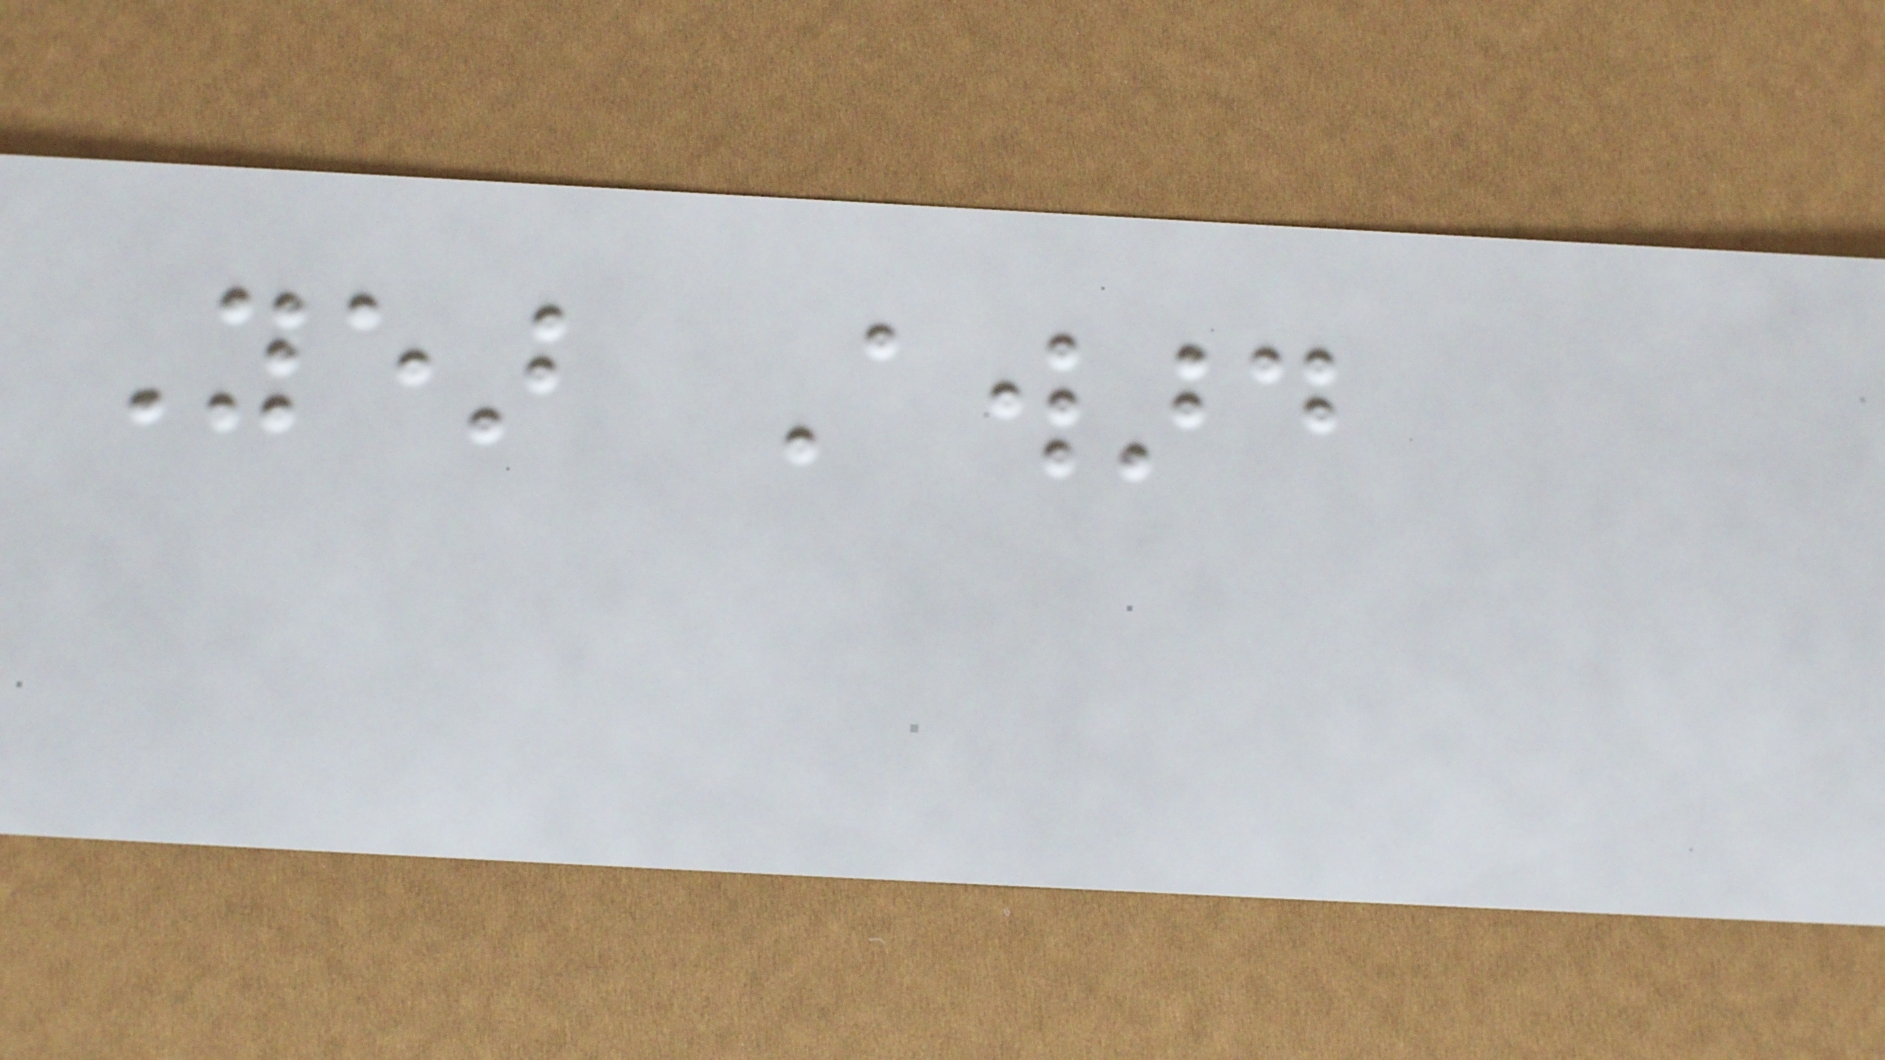Year Award
